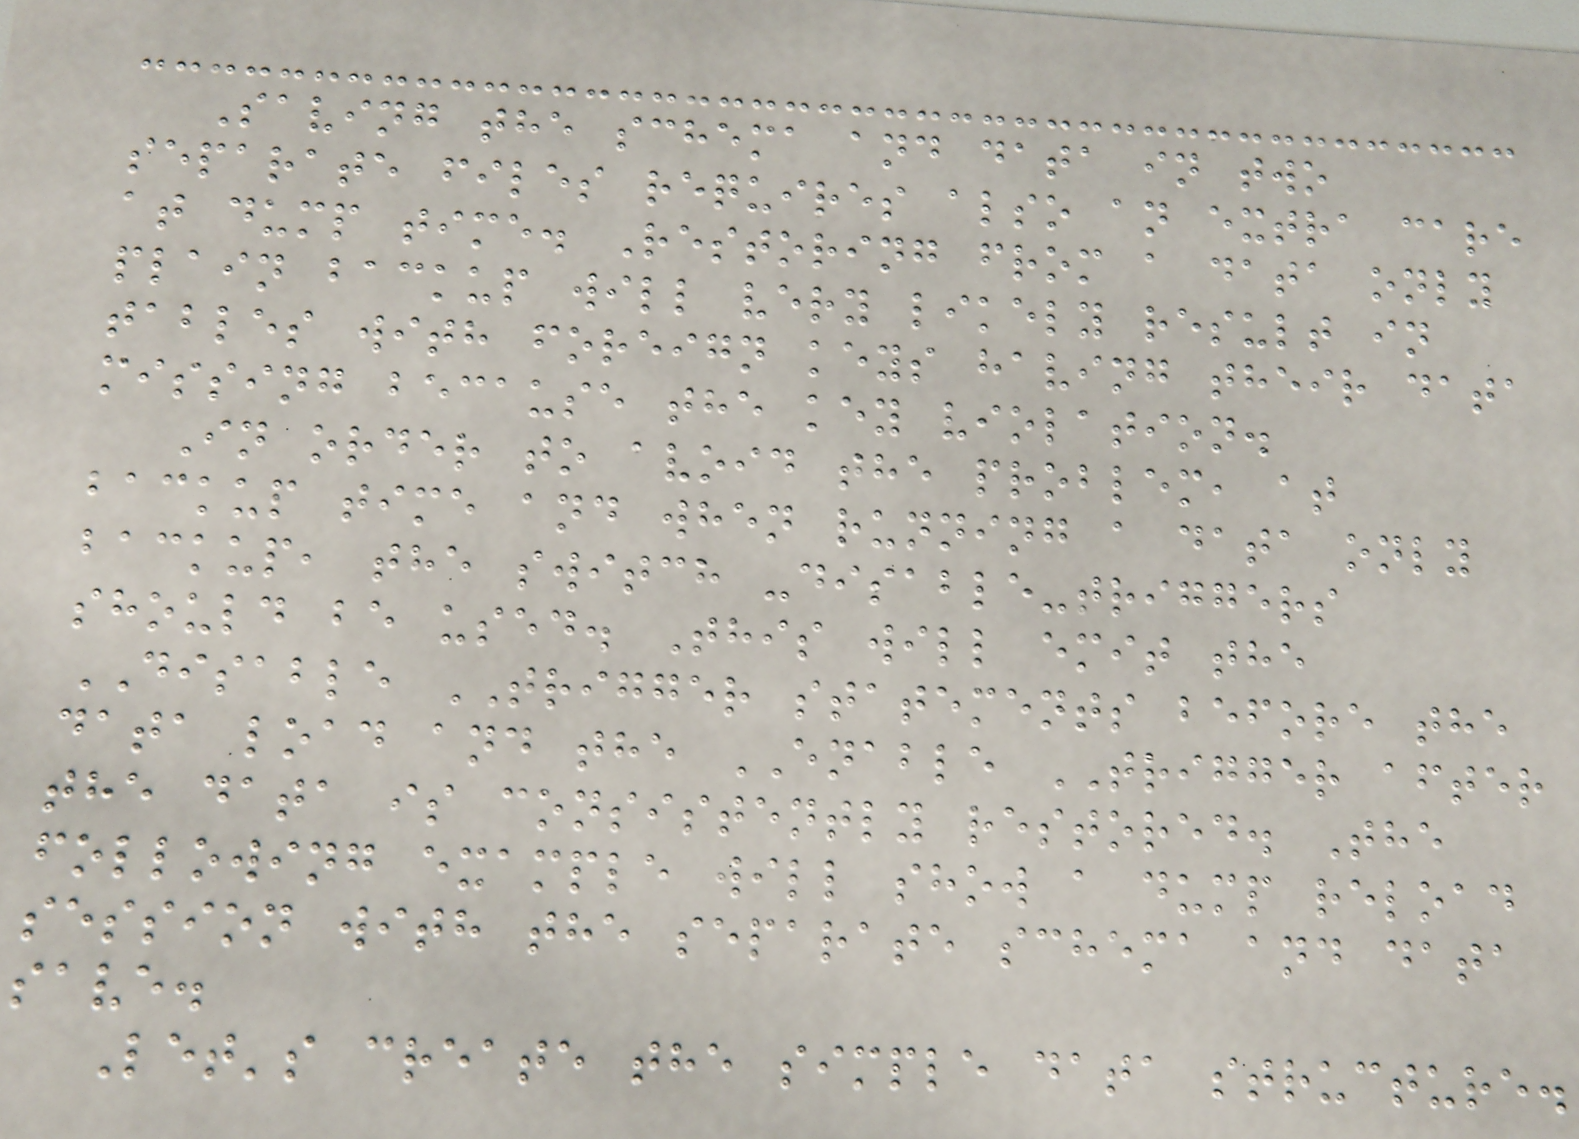Saving the schema and data in two
separate files requires also an extra care
at dump time. Restoring from a data only
plain backup will very likely result in
tables with foreign keys having their data
missing because the key violation.
In order to avoid the problem, at
backup time and when running a data only
backup, the switch -disable-triggers
should be used. This will emit the
DISABLE TRIGGER statements before the
data load and the ENABLE TRIGGER after
the data is consistently restored. The
following example will show a dump reload
session with the separate schema and data
save.
Let's create the simple data structure.
